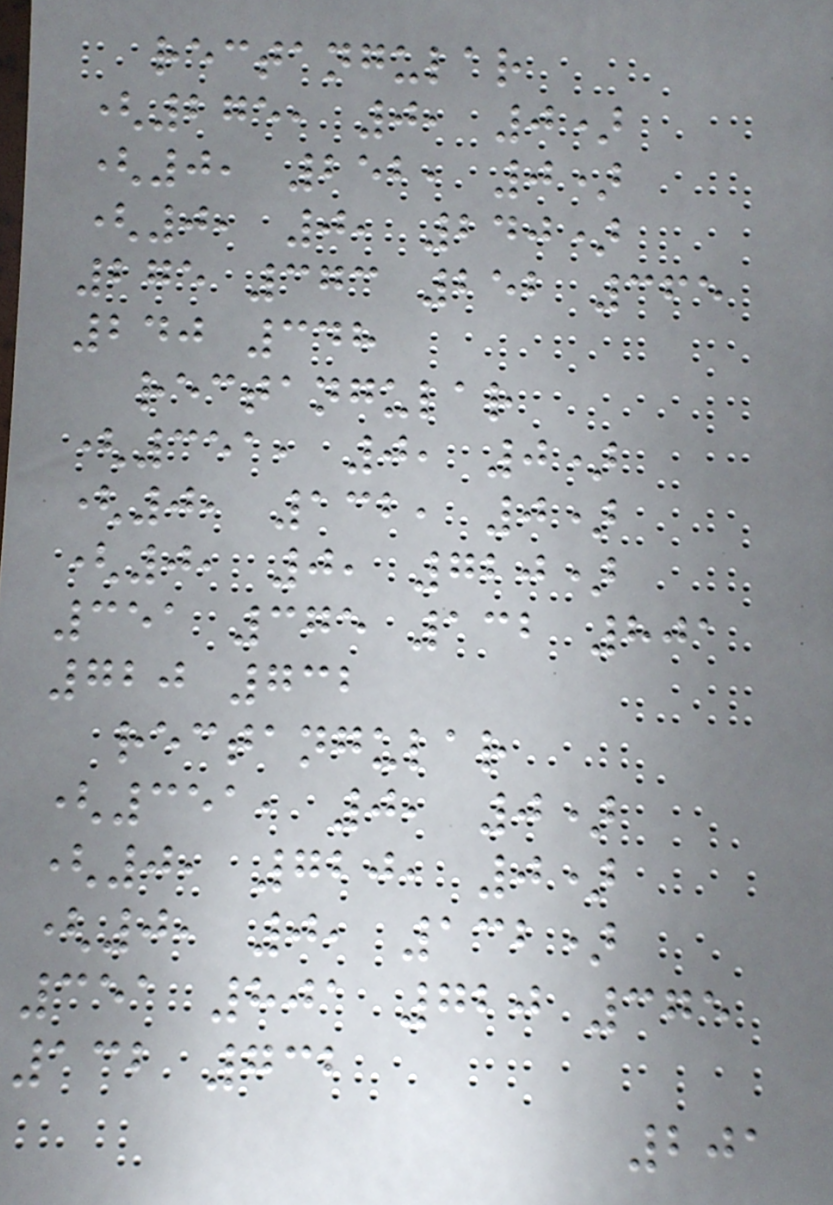rectangular
(275, 0, 0)
(0, 252, 0)
(0, 0, 240)
275 373 252 365
240 348
rectangular
(351, 0, 0)
(0, 132, 0)
(0, 0, 720)
351 375 132 801
720 732
rectangular
(351, 0, 0)
(0, 720, 0)
(0, 0, 132)
351 801 720 375
132 732
201
